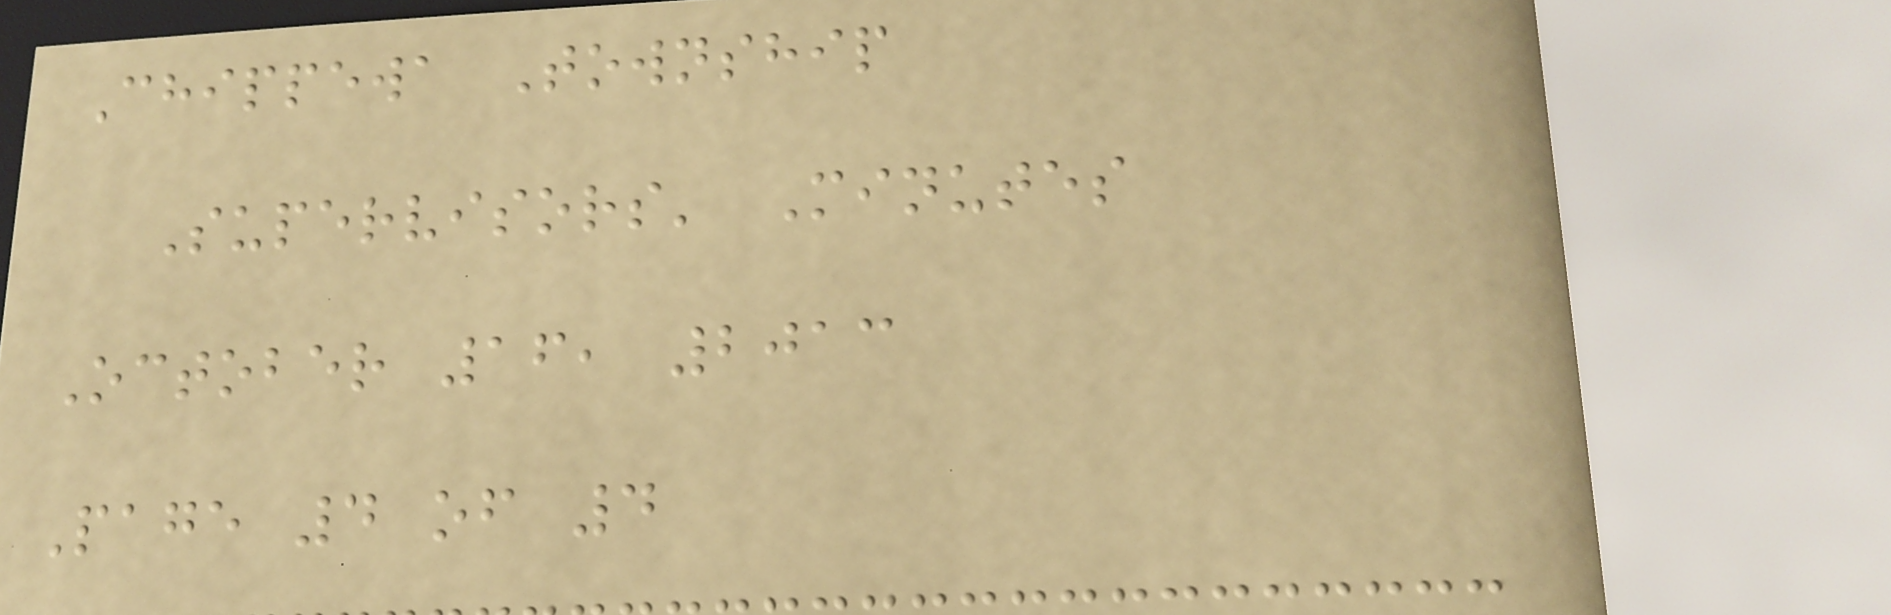Chippewa Township
Supervisors' Minutes
October 16, 2013
Page 4 of 4
